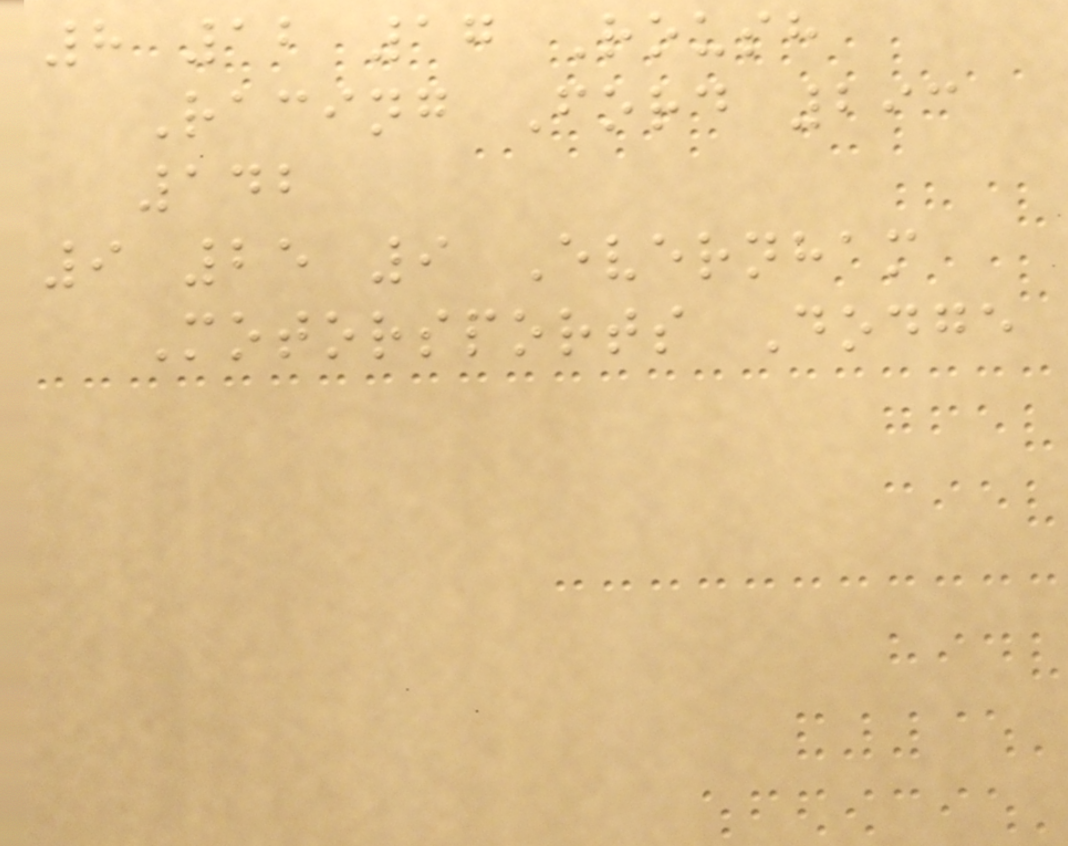8 12 17 Roush
Racing Ford 293
142
9 25 9 Evernham
Motorsports Dodge
